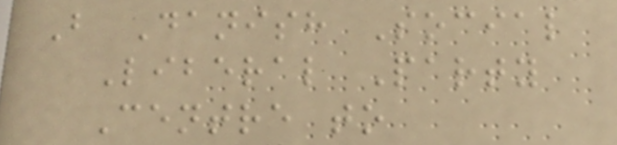B Danish Social
Liberal Party
Centre to
